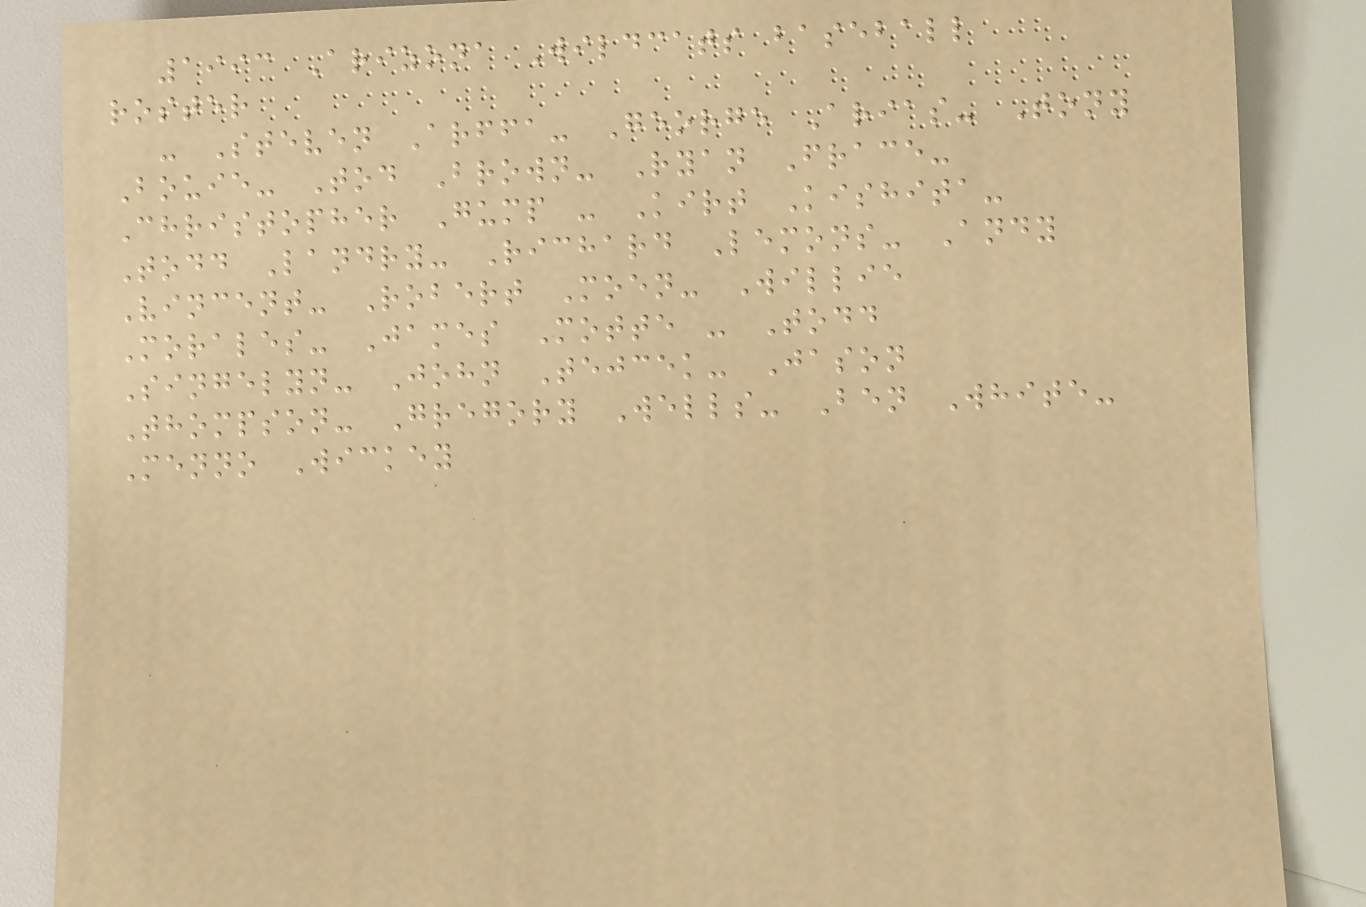1993 Arizona Wildcats baseball
roster
- Steven Arffa- George Arias- Tony
Bouie- Tod Brown- Ryan Frace-
Christopher Gump - Kirt Kishita-
Todd Landry- Richard Lemons- Andy
Vincent- Robert Moen- Willie
Morales- James Motte - Todd
Singelyn- John Tejcek- Jason
Thompson- Gregory Wells- Ben White-
Menno Wickey
